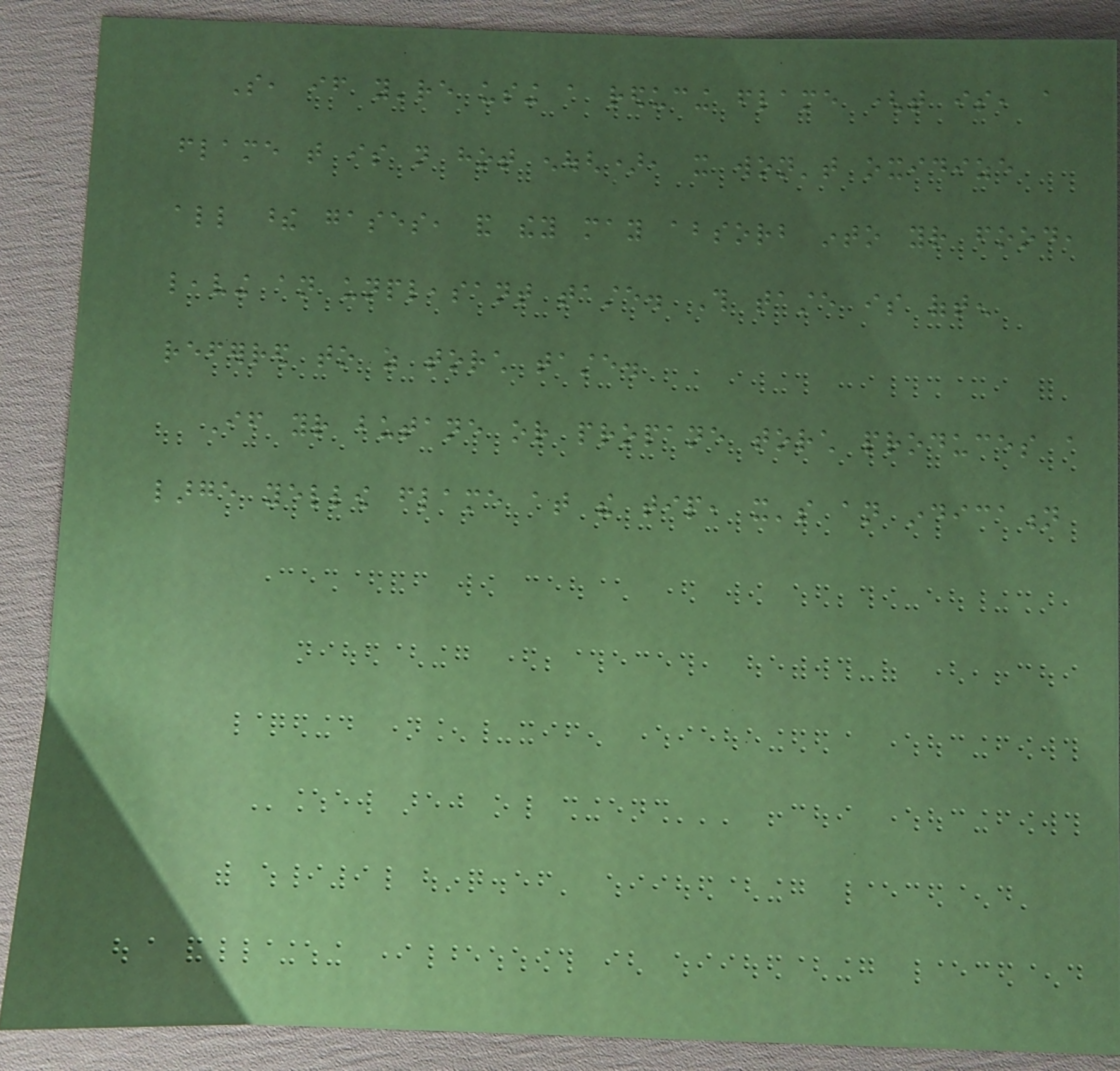So, if you're using a reducing flame (that is, a
flame that is not hot enough), it won't oxidize
all these gases, and they may absorb into your food,
leaving an unpleasant taste. This taste is often
referred to as torch taste.
If your butane or propane torch produces a
large yellow flame at the tip, it's an indication
